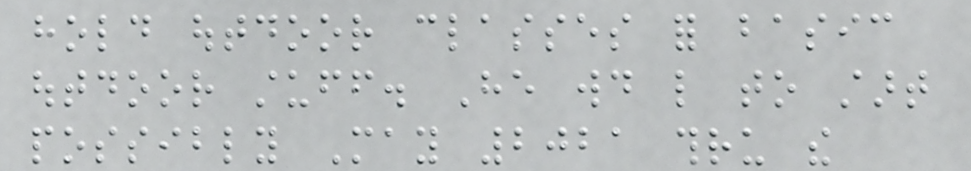hold outdoor classes for basic
outdoor stuff. He would like to start
possibly May 2021 thru the
